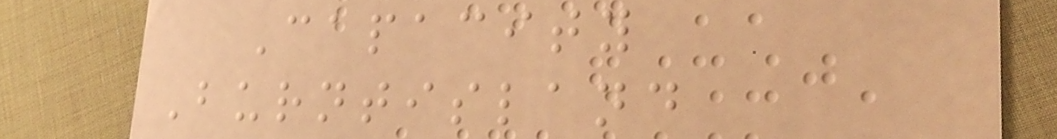Capacity
Burntisland
